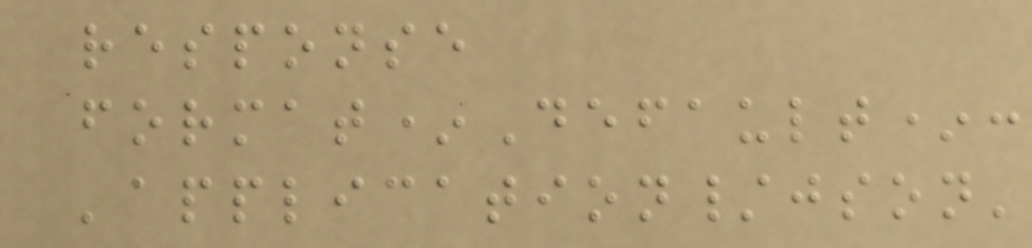response
format*Default*:
'application/json'
